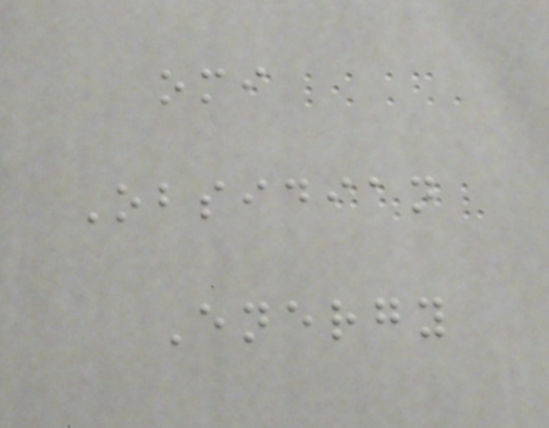omi
Obsidian
Energy
